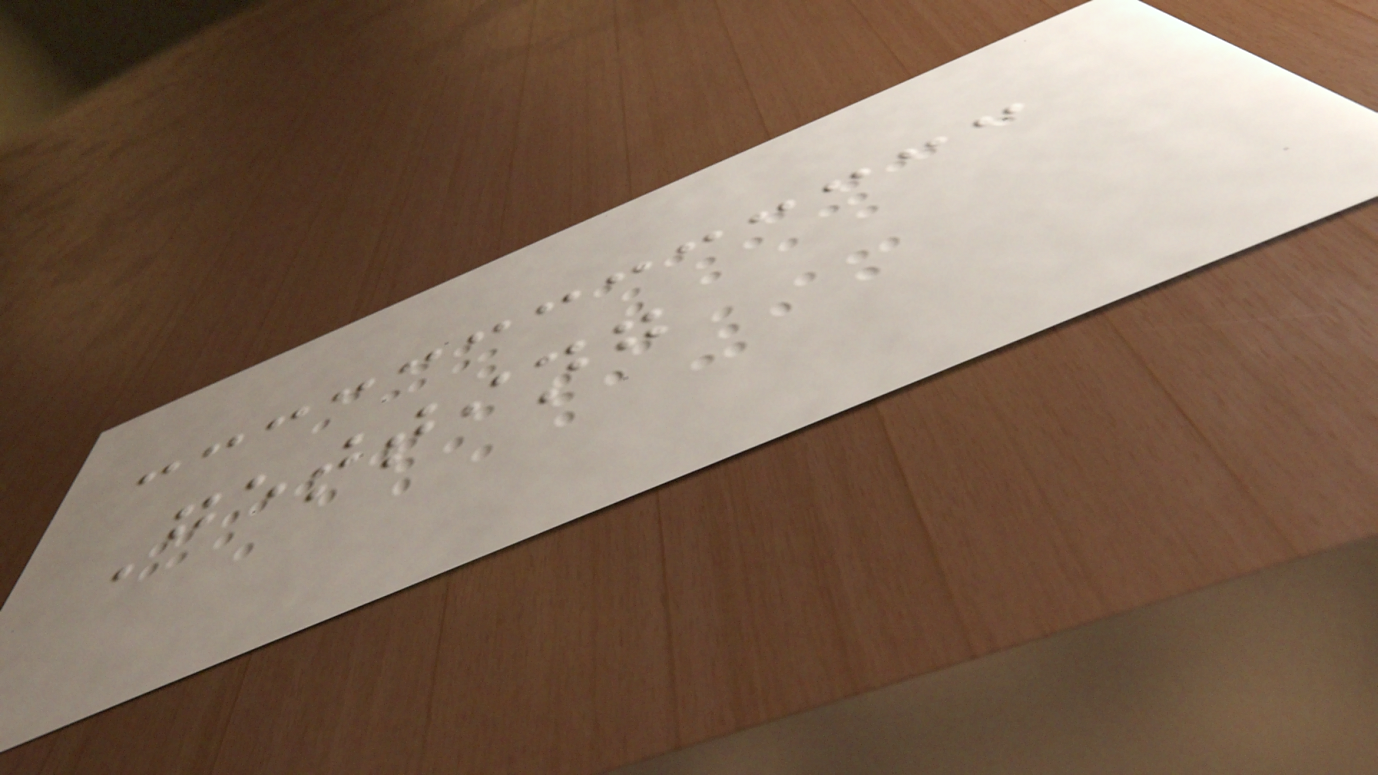Getting
